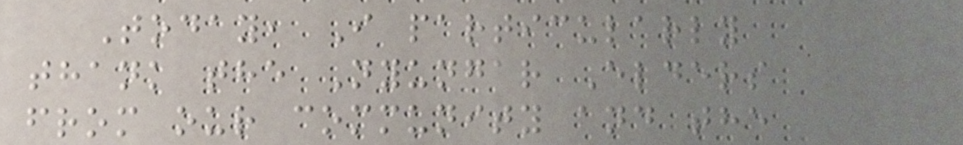Today, I particularly
thank the Nyungar Elders
from our community and the
